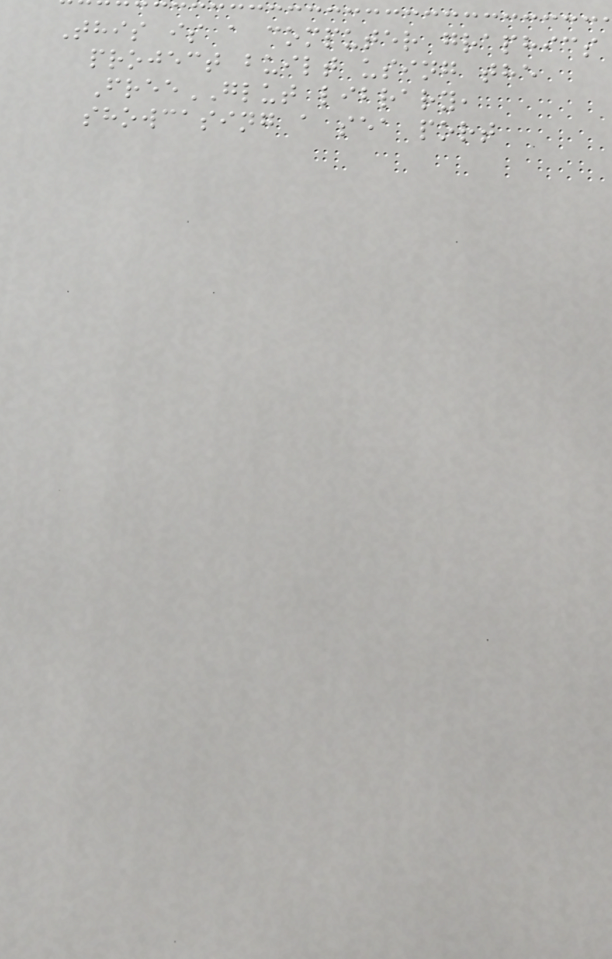This is a computer graphics
project built using the
FreeGLUT library,
showcasing a sea port
